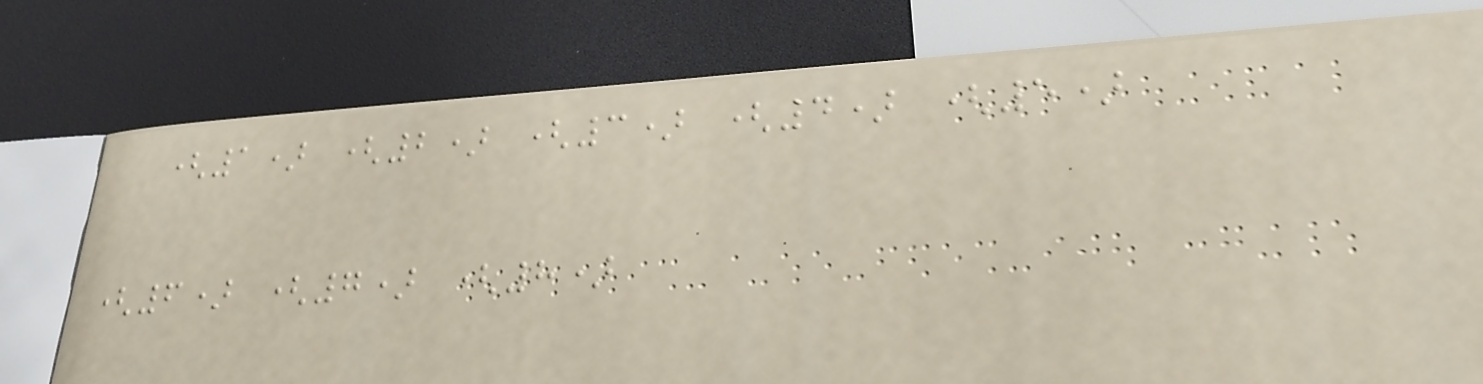(1) (2) (3) (4) (5)
(6) (7) (8)
